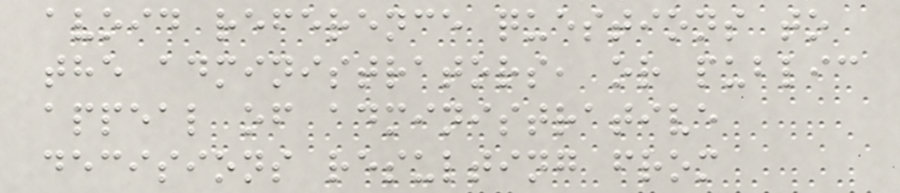avoid reference questions to
the administrators, or public
appeal of administrative
decisions resulting from
